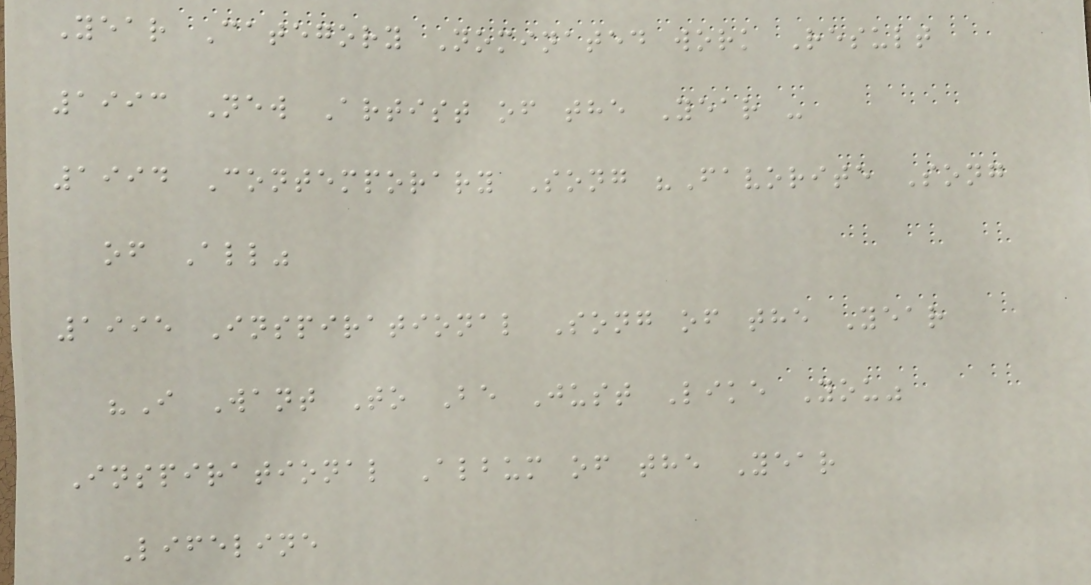Year Category Nominated work Result
1993 New Artist of the Year -
1994 Contemporary Song "Favorite Song
of All"
1995 Inspirational Song of the Year
"I Want To Be Just Like You"
Inspirational Album of the Year
Lifeline
